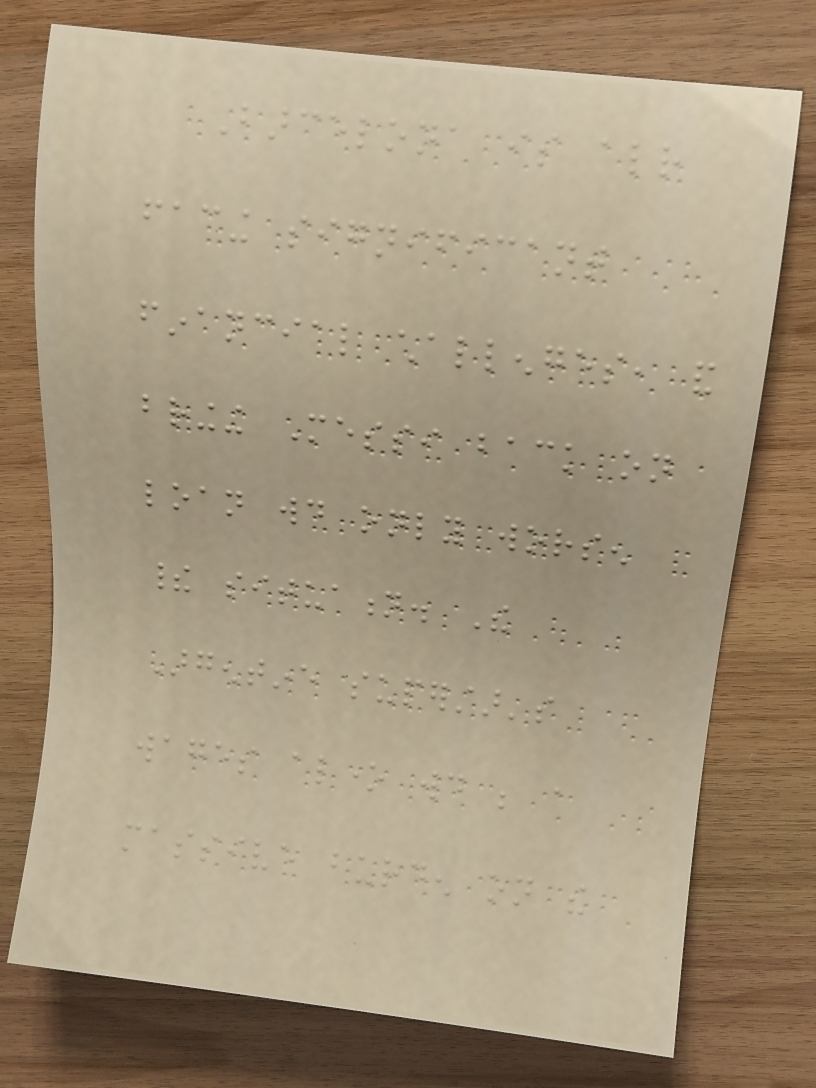Barcelona is already
facing significant
financial challenges, and
bringing Messi back on
loan would only worsen
their situation. The
Argentine superstar's
wages alone would be a
massive burden on the
